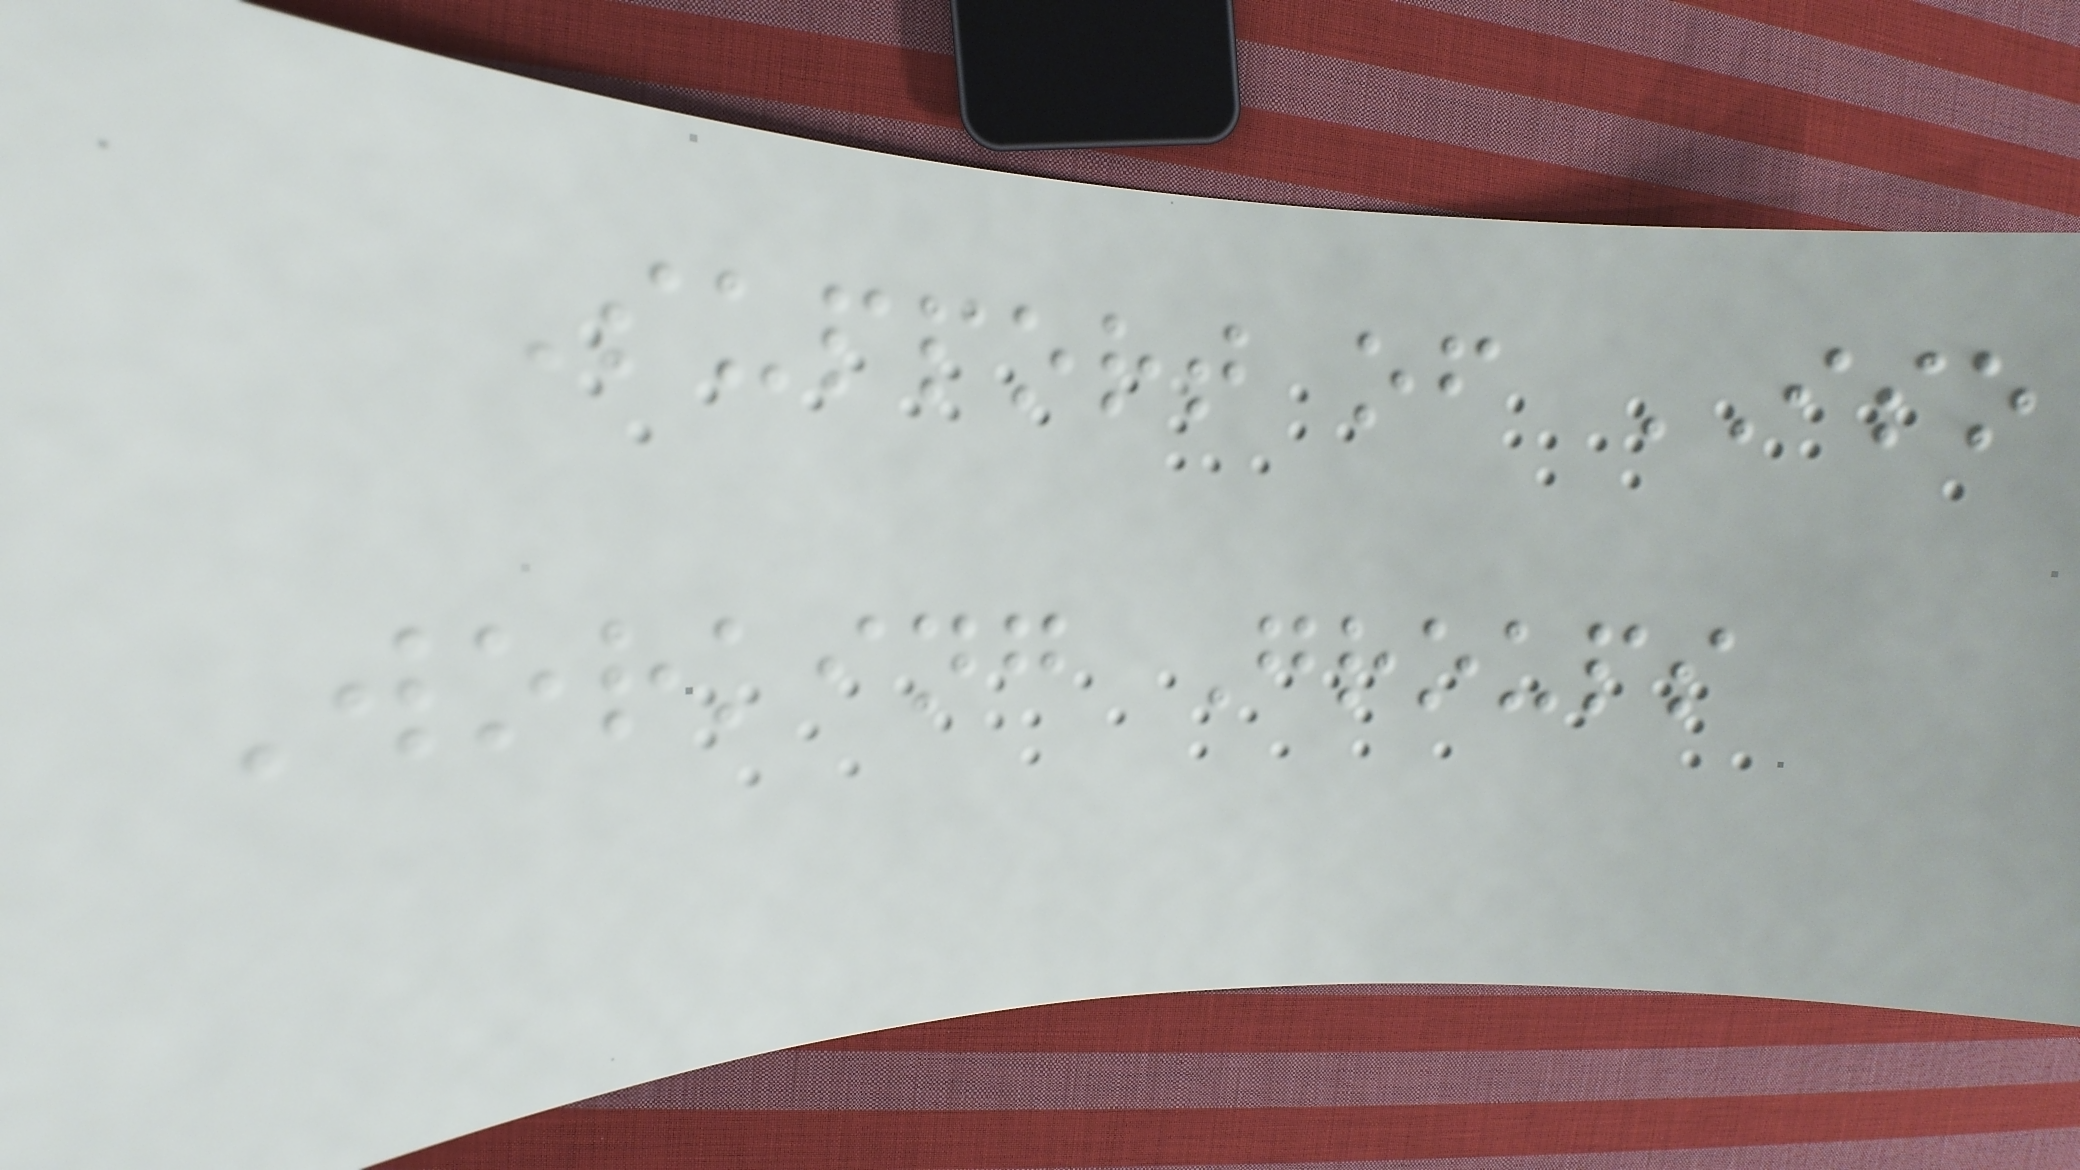Support of ISO
Working Groups
